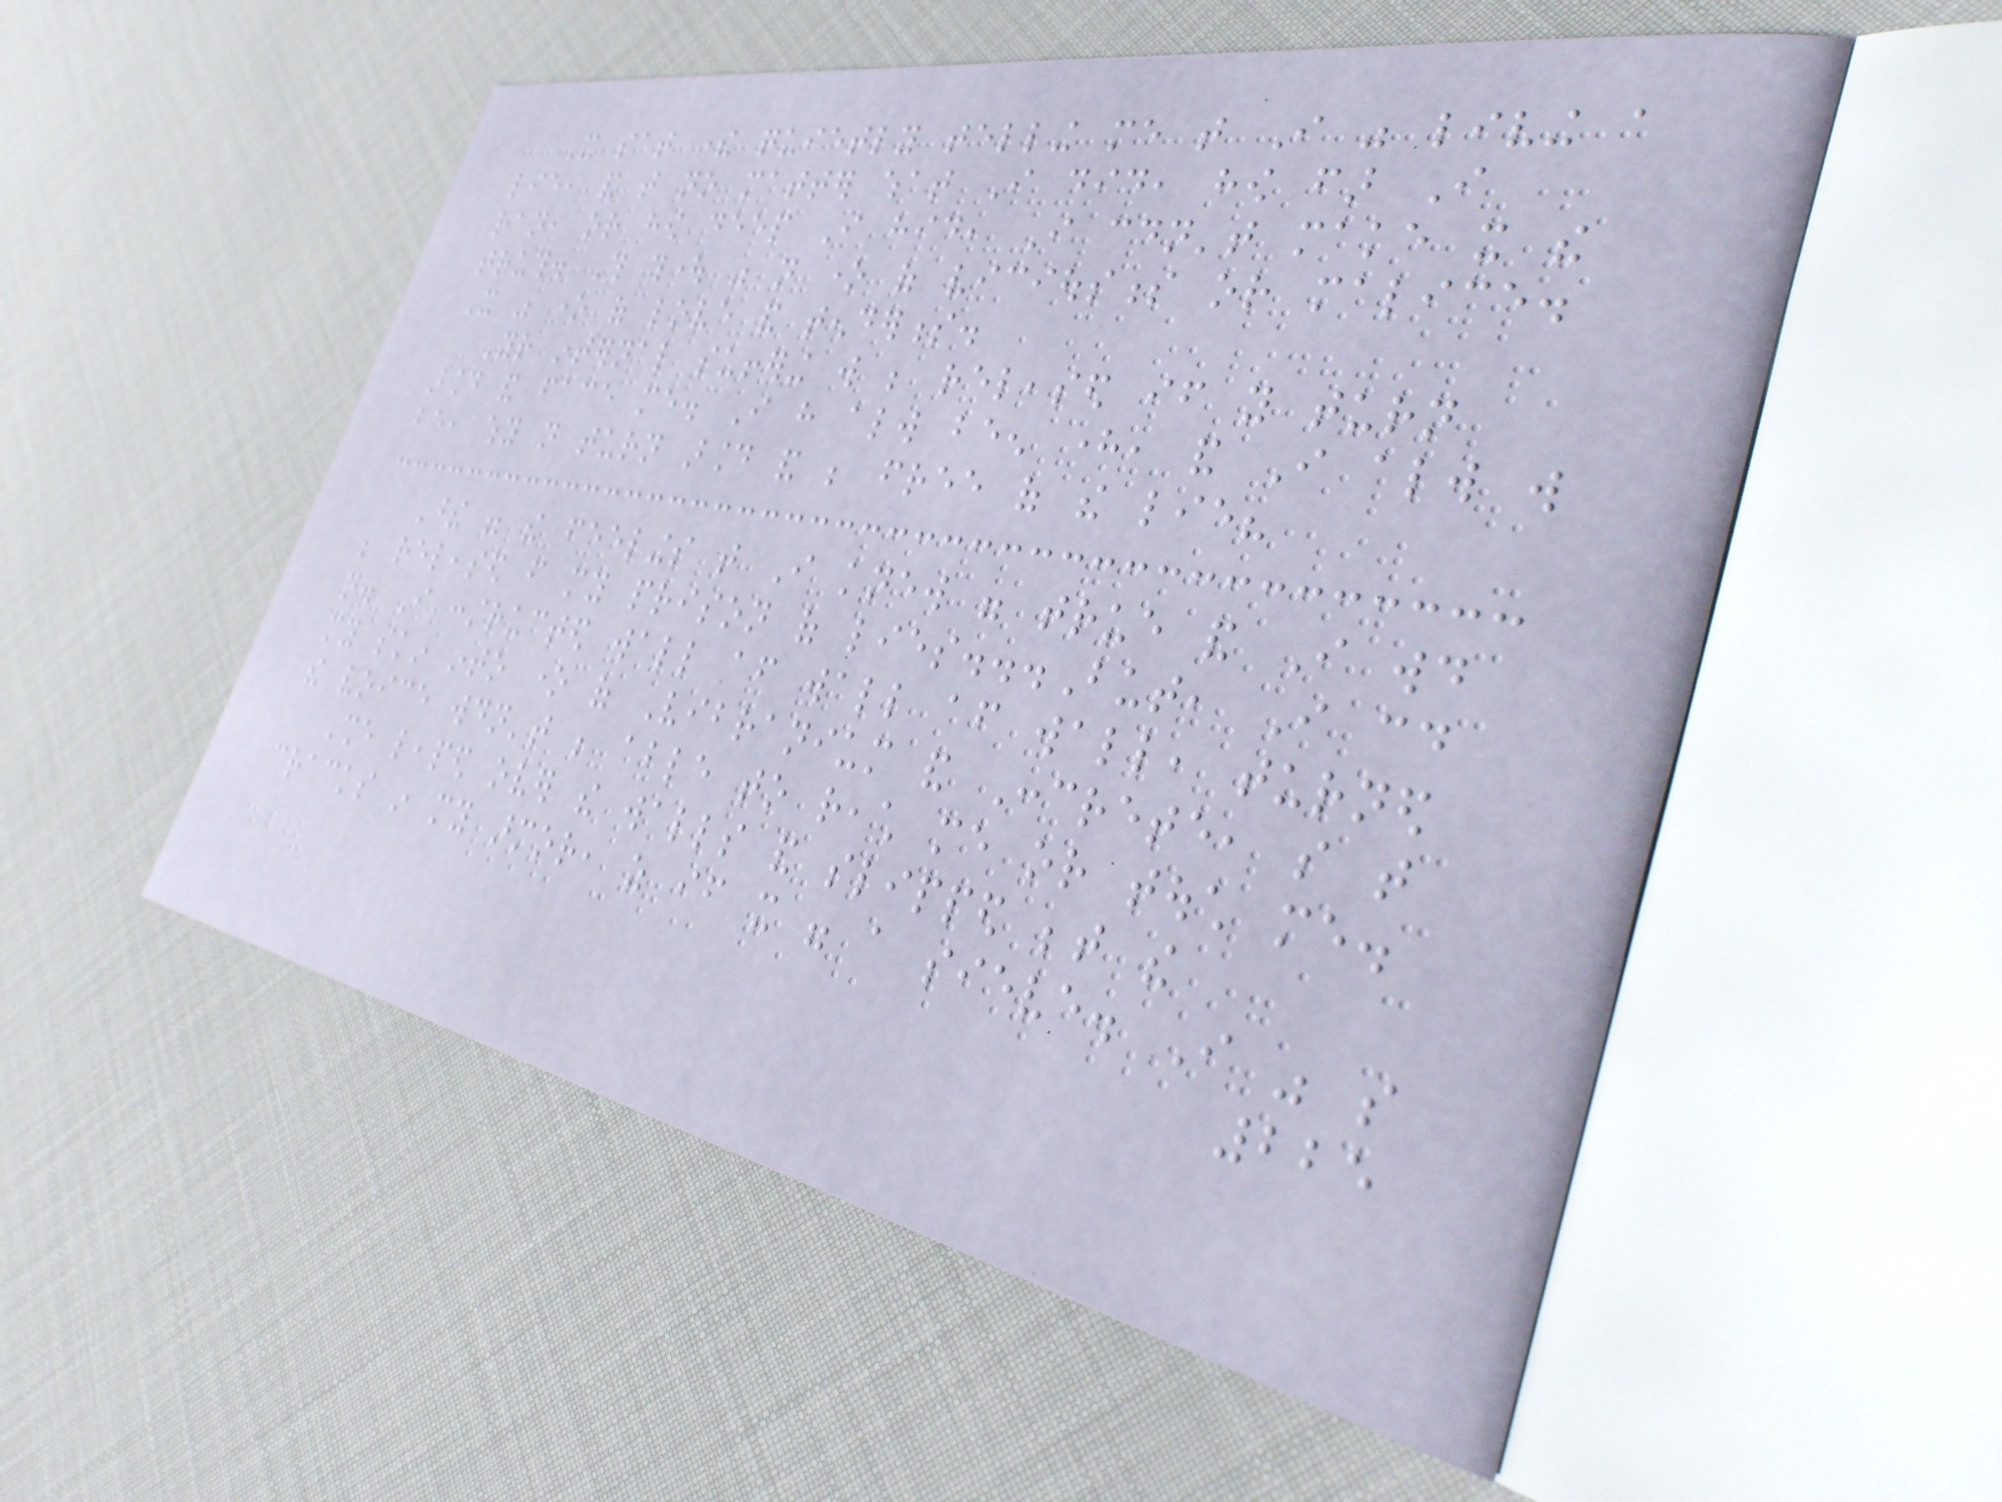It sat there quietly telling me that I was living a
lie, and that no matter what I did, how far I
ran, or how deep I hid, I couldn't make it the
truth. This thought was not one of viciousness or malice.
It was one of love and tenderness.
Your internal suffering will be released if you turn
around and face me. I have always been here, and I always will
be, why not turn around and be free of the lie?
These were the feelings that I knew were true and I would
be released from my prison of lies...But, I could
not. I constructed wall after wall after wall, turned
my skin into one of Vibranium and Concrete, so that
the voice wouldn't be able to reach me or touch me.
She leaped over the walls and slipped between the
cracks in my armor, as if it were a sieve. I was so
225
